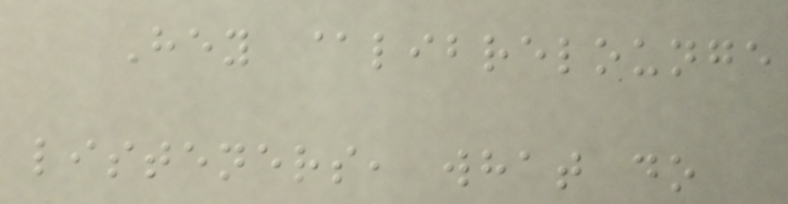Hey @librelounge
listeners, what do
